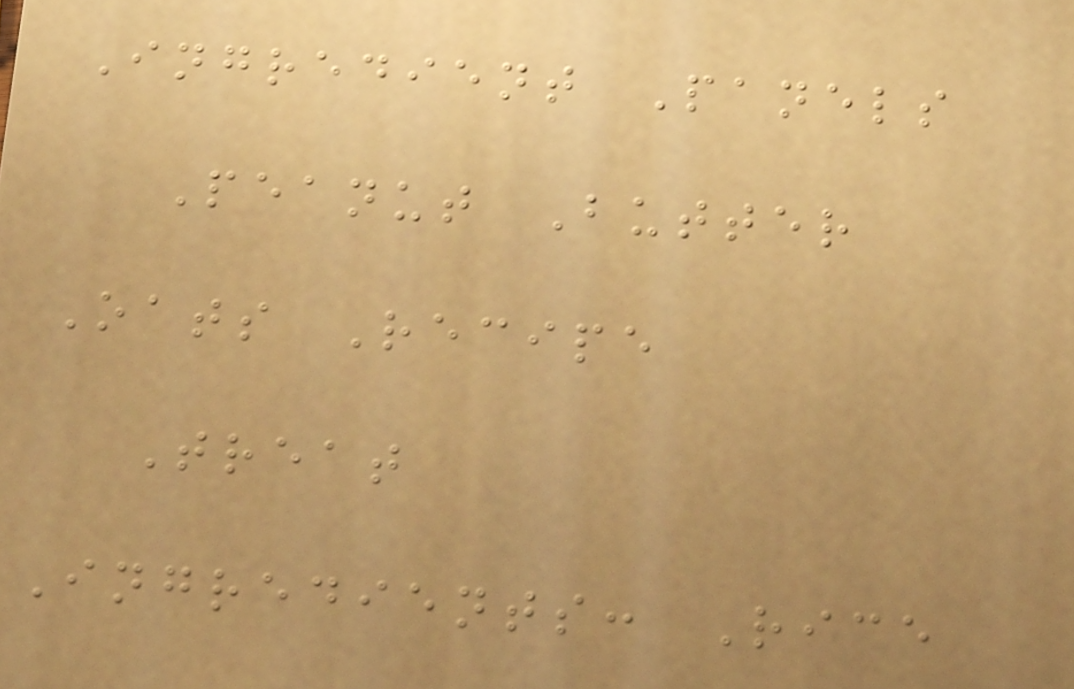Ingredient Panels
Peanut Butter
Oats Recipe
Treat
Ingredients: Rice
